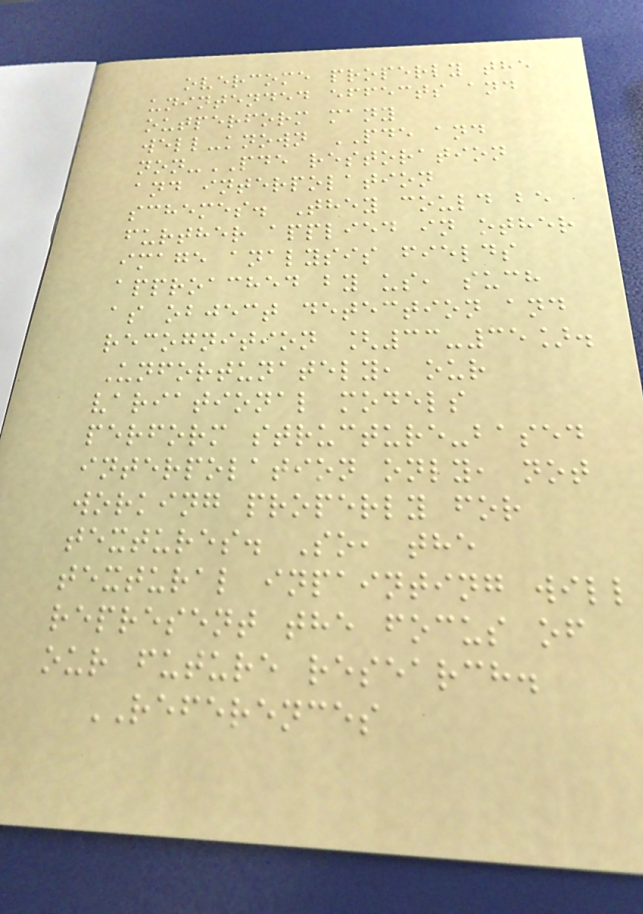overcome properly the
unintended effects and
outperform many
well-known PDE and
non-PDE restoration
and interpolation
schemes. They could be
further applied in other
image analysis fields
approached by us, such
as object detection and
recognition [33-35].
Unfortunately, our
variational models
perform structure-based
interpolation only, not
working properly for
textures. So, the
textural inpainting will
represent the focus of
our future research.
REFERENCES
